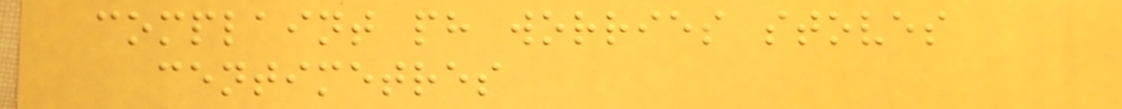complaint ph worries stoves
centimetres
